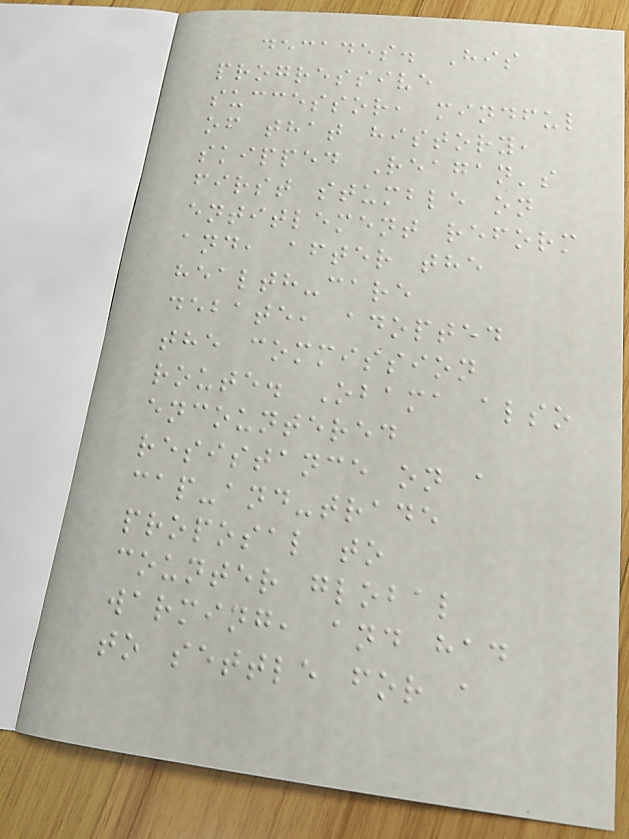decades. His
progressive
successor, mindful
of that history,
skipped Reagan's
first stumble on
entitlement reform
and, after the
health-care
debate, adopted
the commission
route. Obama also
encountered
resistance on a
cap-and-trade
proposal to
counter global
warming, and had
to settle for a
